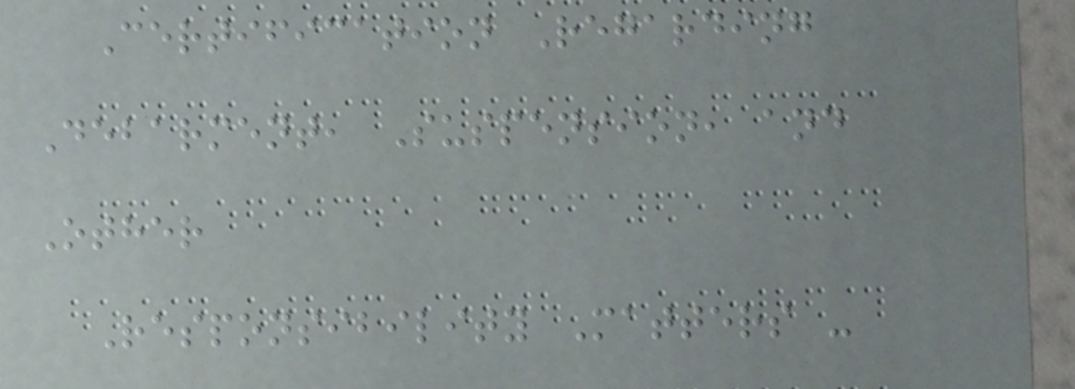Certification Regarding
Debarment, Suspension, and
Other
Responsibility Matters -
